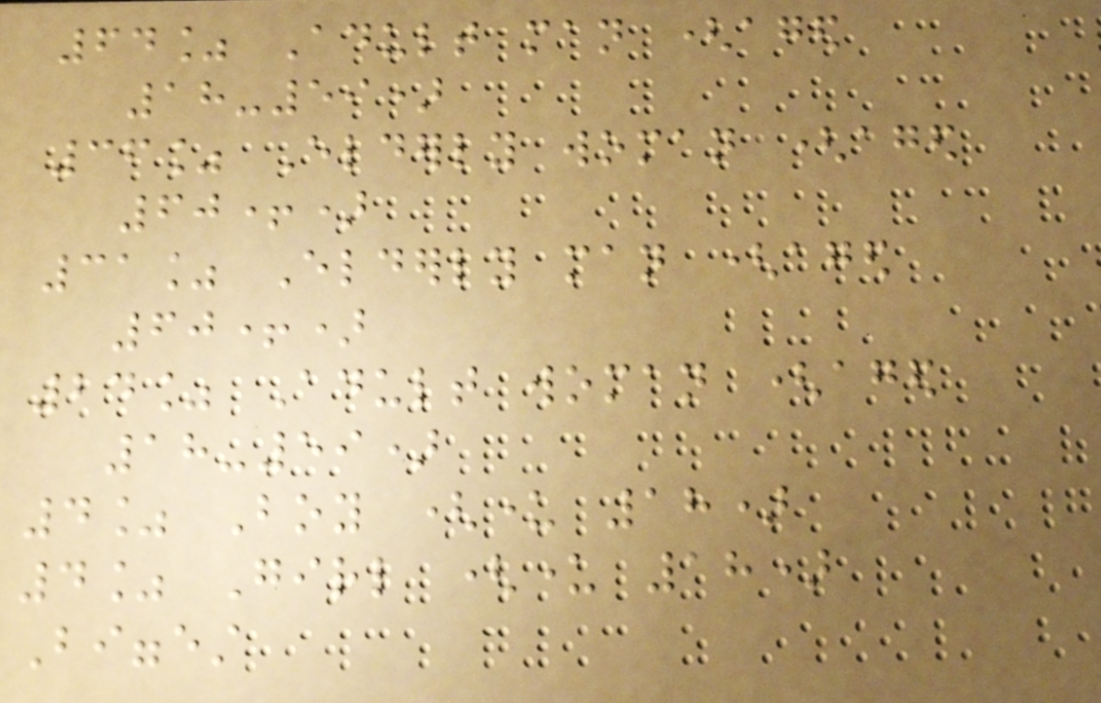64% Adult man (aged
18-59)
36% Elderly woman (aged
60+)
31% Elderly man (aged
60+)
24% Adult woman (aged
18-59)
4% Boy (under 18)
4% Girl (under 18)
Biggest
